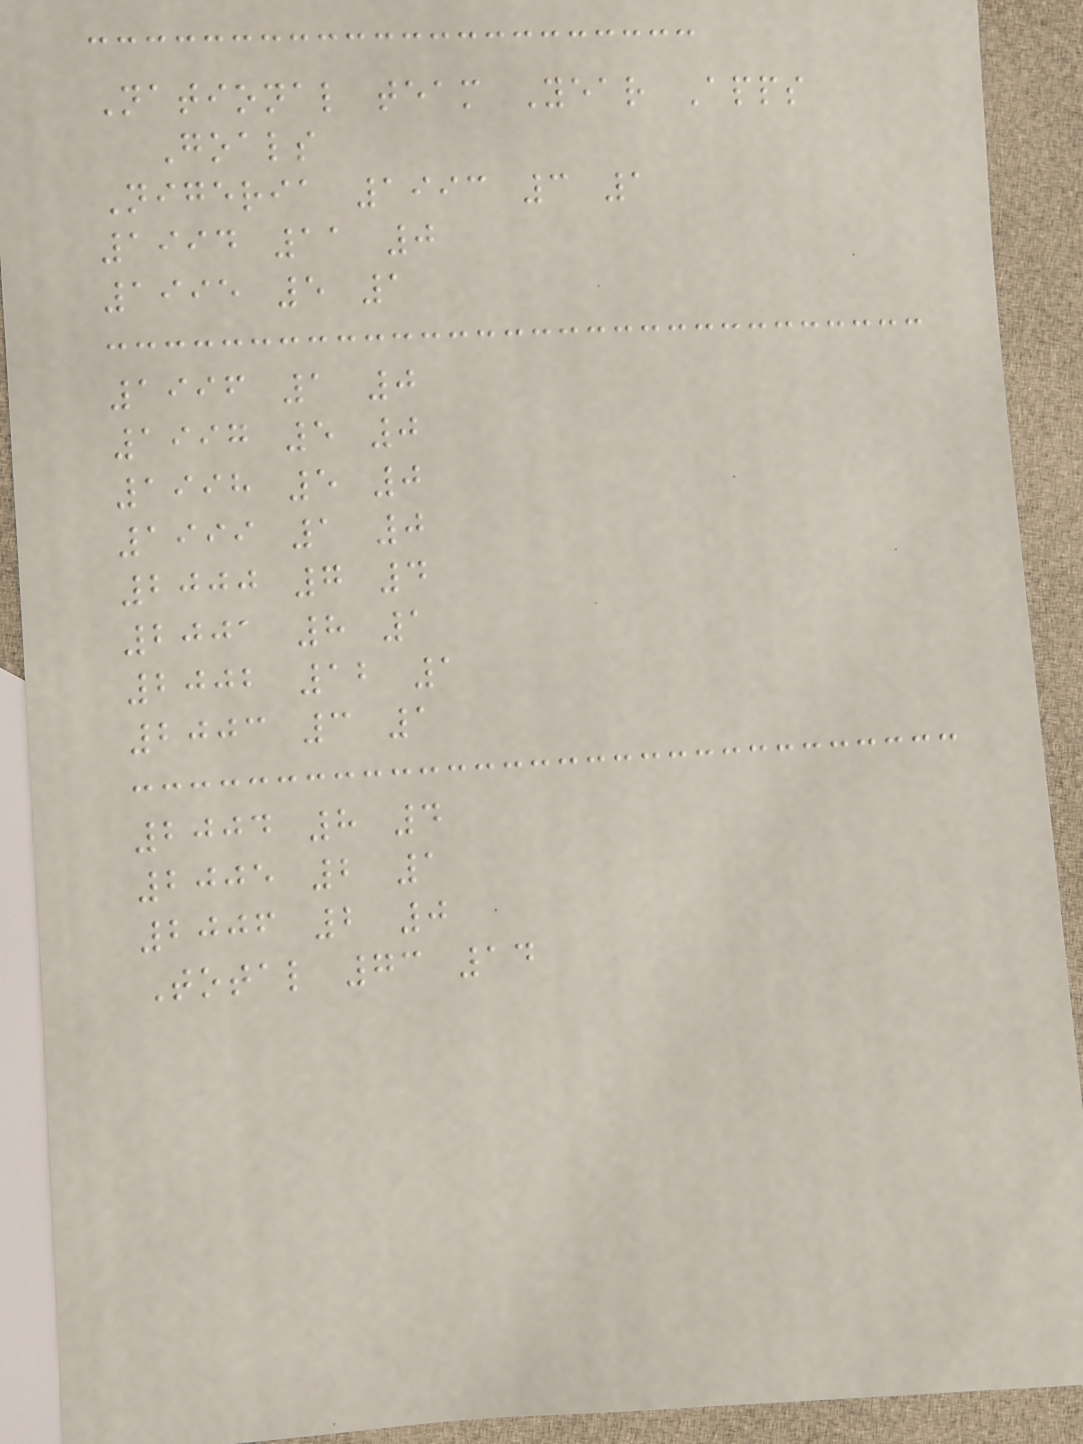National team Year Apps
Goals
Nigeria 1993 3 1
1994 11 0
1995 5 1
1996 1 0
1997 5 0
1998 5 0
1999 1 0
2000 7 4
2001 8 1
2002 12 1
2003 3 1
2004 8 4
2005 2 1
2006 2 0
Total 73 14
